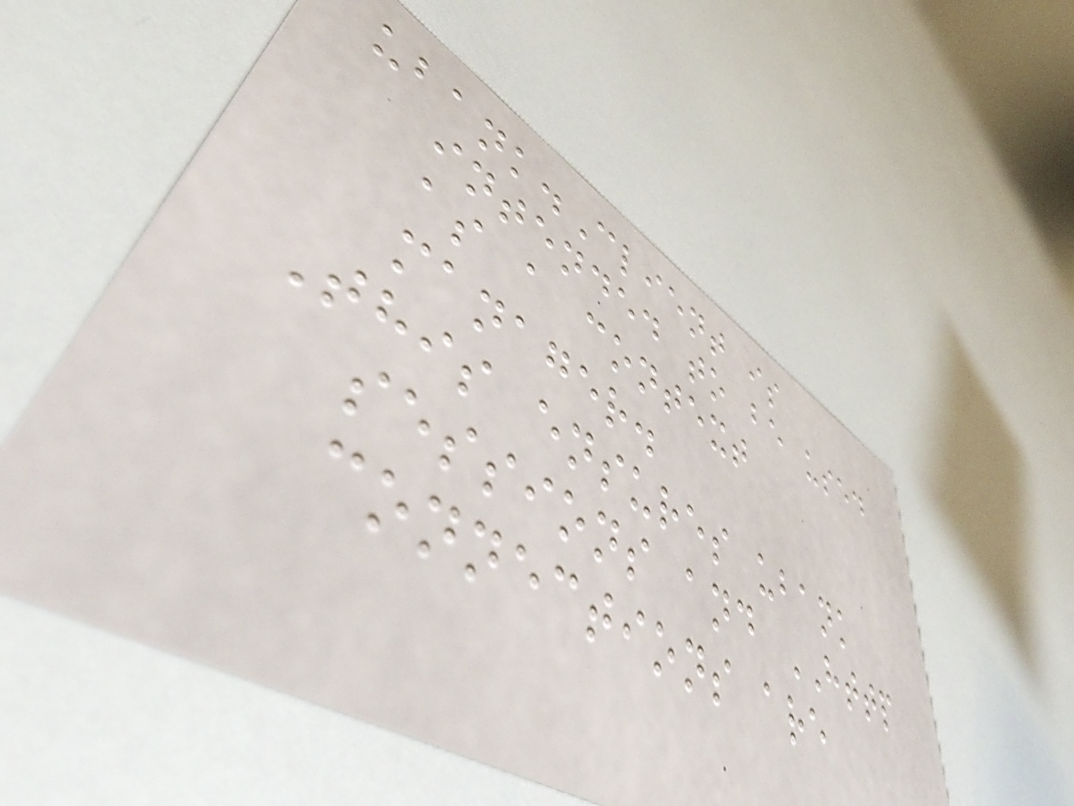ubank.Client is
intended to be used
as a context
manager.
This ensures ubank
sessions and HTTP
connections are
